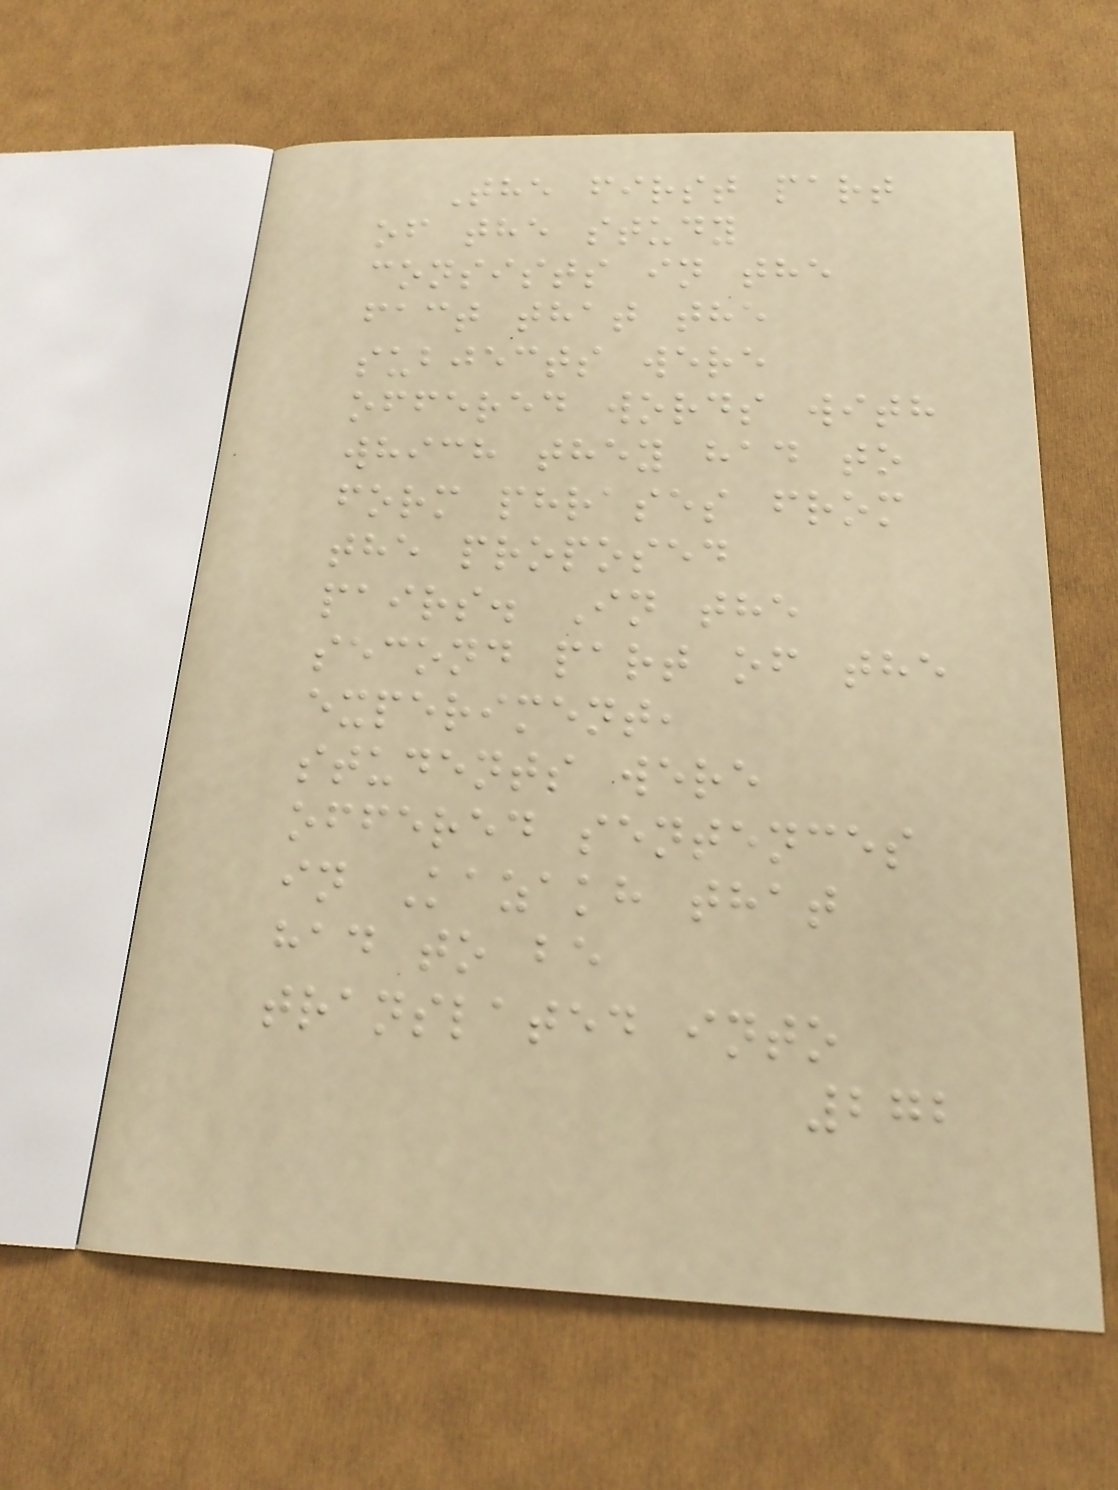The first part
of the study
consists in the
fact that the
subjects were
offered words with
which they had to
form phrases from
the proposed
pairs. In the
second part of the
experiment,
students were
offered sentences
in Kazakh that
had to be
translated into
272
